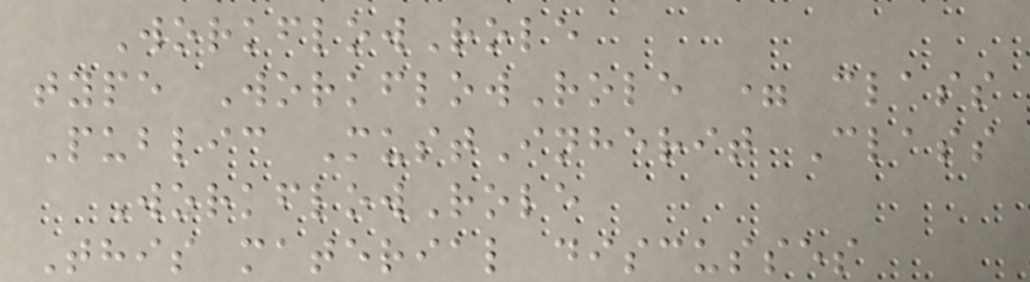WorkflowRole
type WorkflowRole = class
Public MustInherit Class
WorkflowRole
This material discusses
